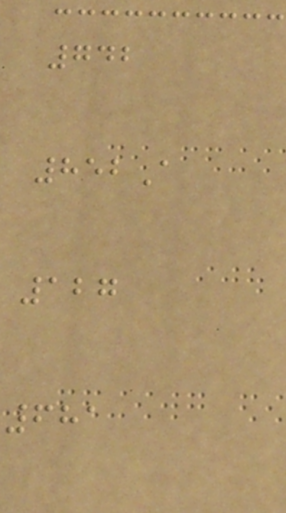742
852A
127
681
